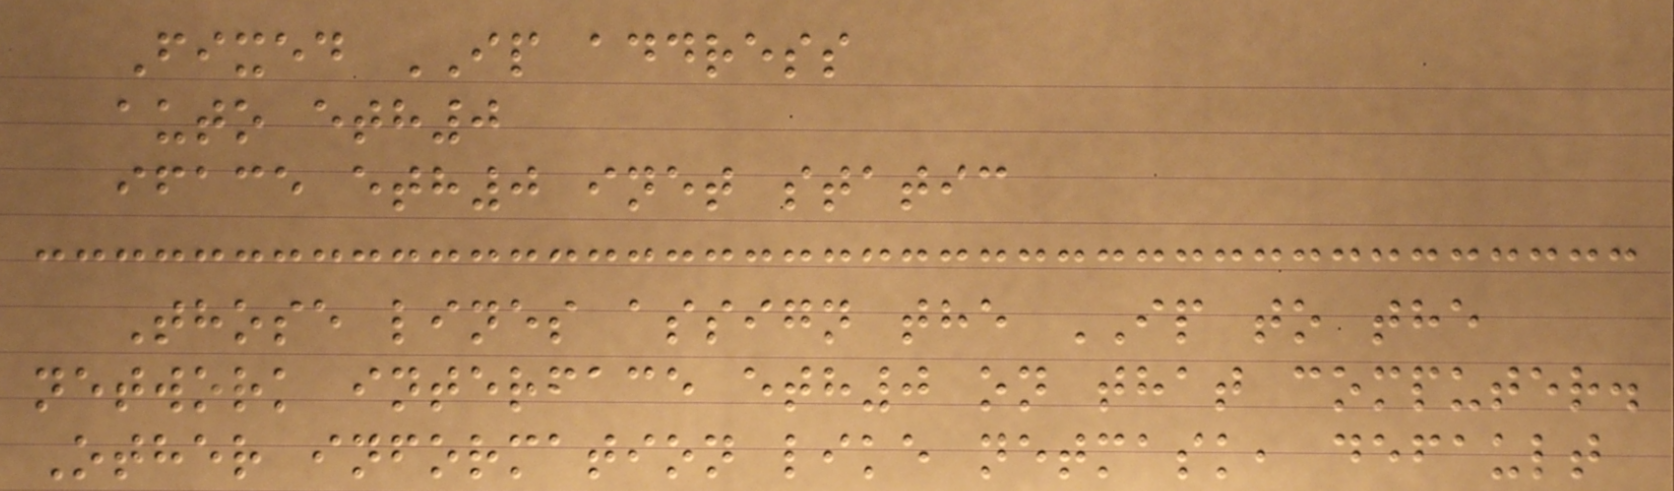Fixed IP address
auto eth0
iface eth0 inet static
Those lines assign the IP to the
network interface eth0 on that computer.
Other information like netmask, default
